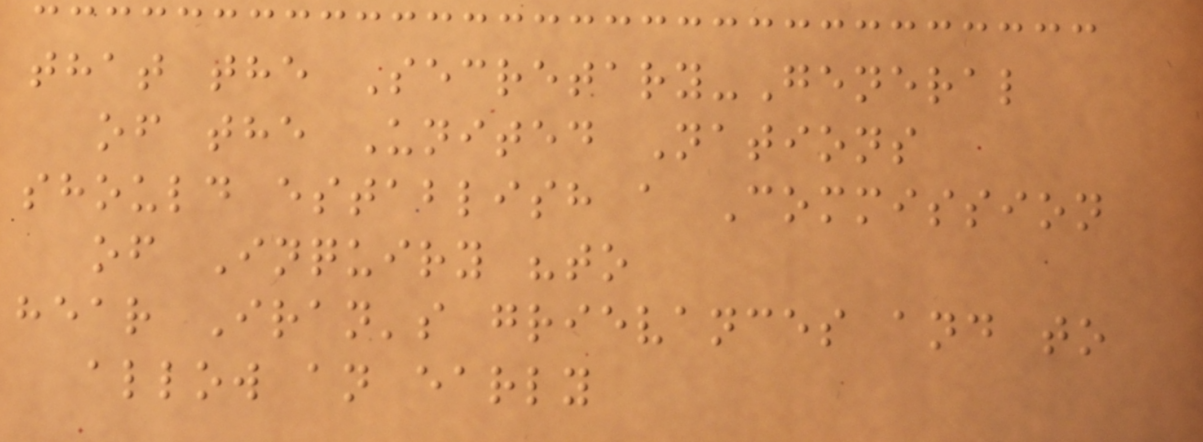that the Secretary-General
of the United Nations
should establish a Commission
of Inquiry "to
hear Iran's grievances and to
allow an early
